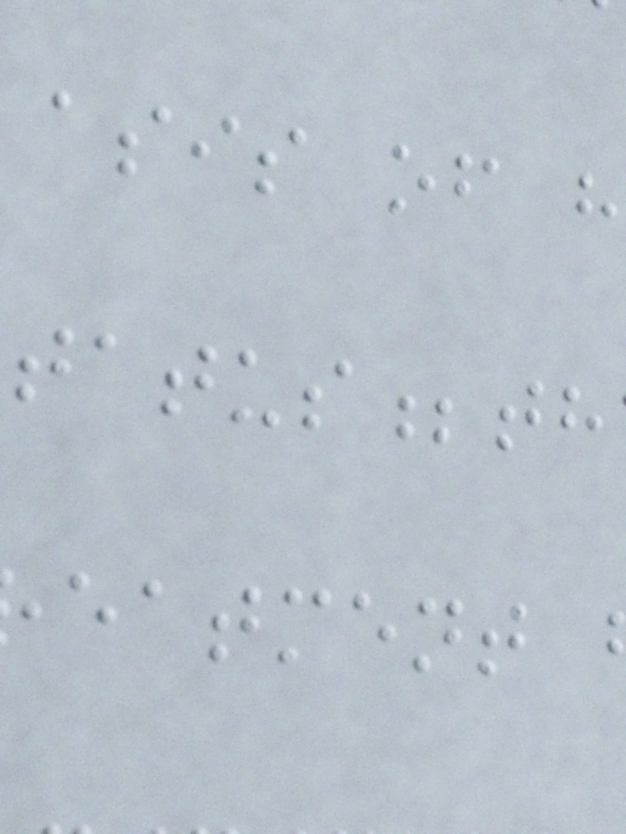asis of h
eatment
